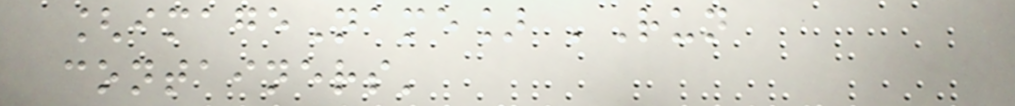[imageName] 'Run
containers'
